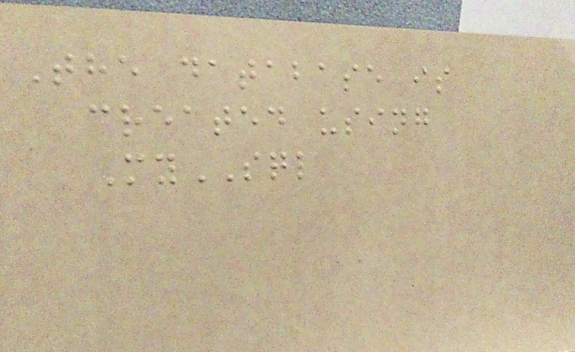The database is
created using
MySQL
